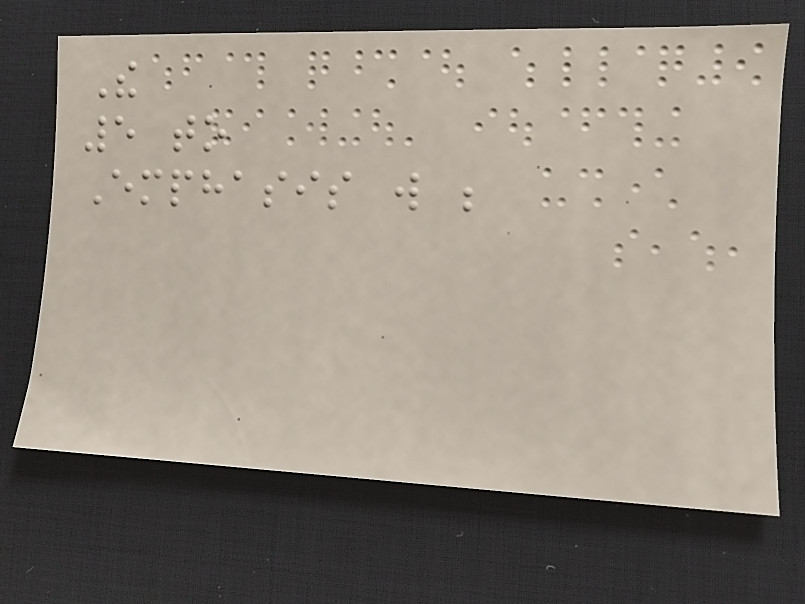The
5 to
Emphasis will be
